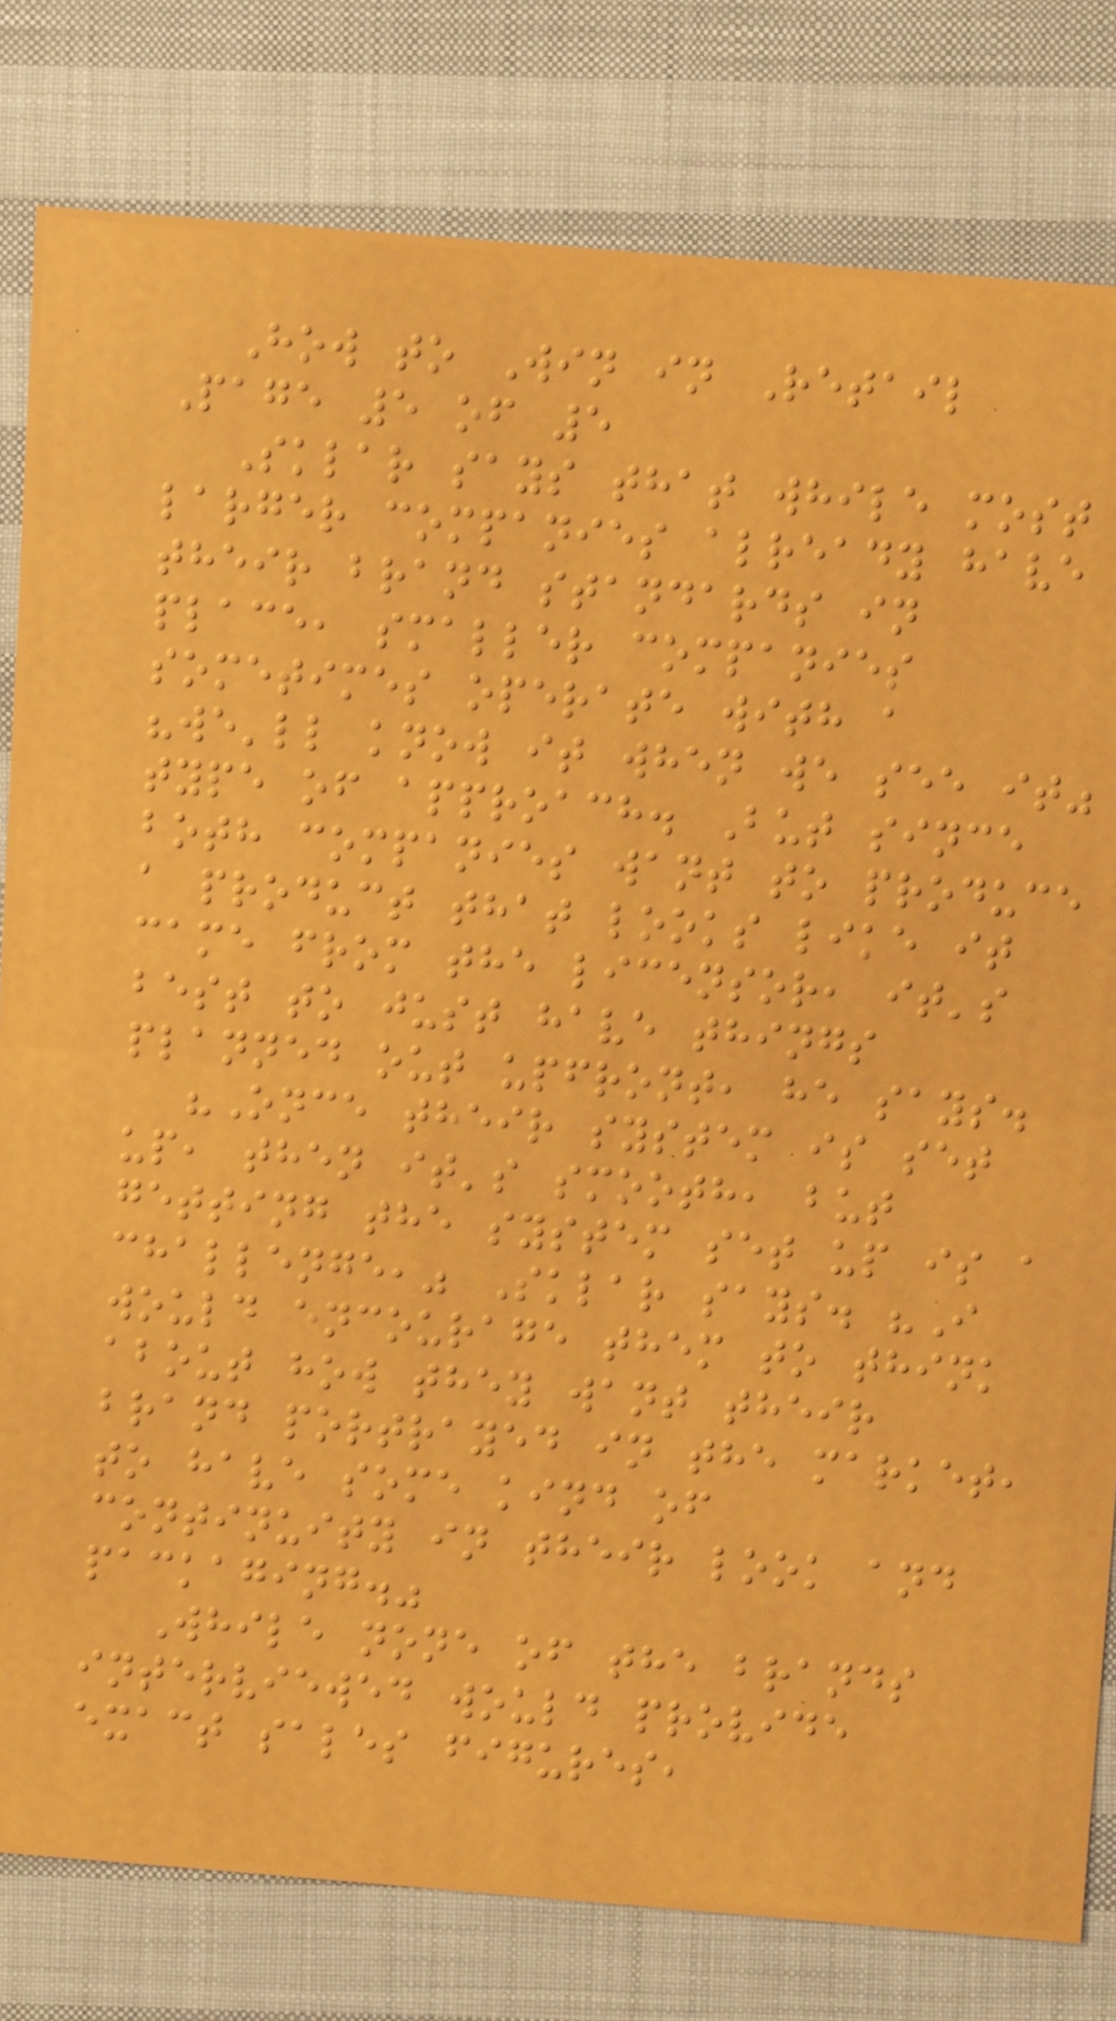How to Win in Retail
Page 5 of 5
Sklar says that while most
larger companies already have
their brand standards in
place, smaller companies
sometimes operate with a
"we'll know it when we see it"
type of approach. But since
both companies want to produce
a product that looks like it
came from the licensor, it's
best to just have things
planned out upfront, he says.
"Once their system is set
up, then it's smooth, but
getting the system set up is a
challenge," Sklar says. "I
would encourage them to think
about how they want their
brand portrayed in the market,
to have some kind of
continuity in their look and
packaging."
While none of the brands
interviewed would provide
exact sales figures,
